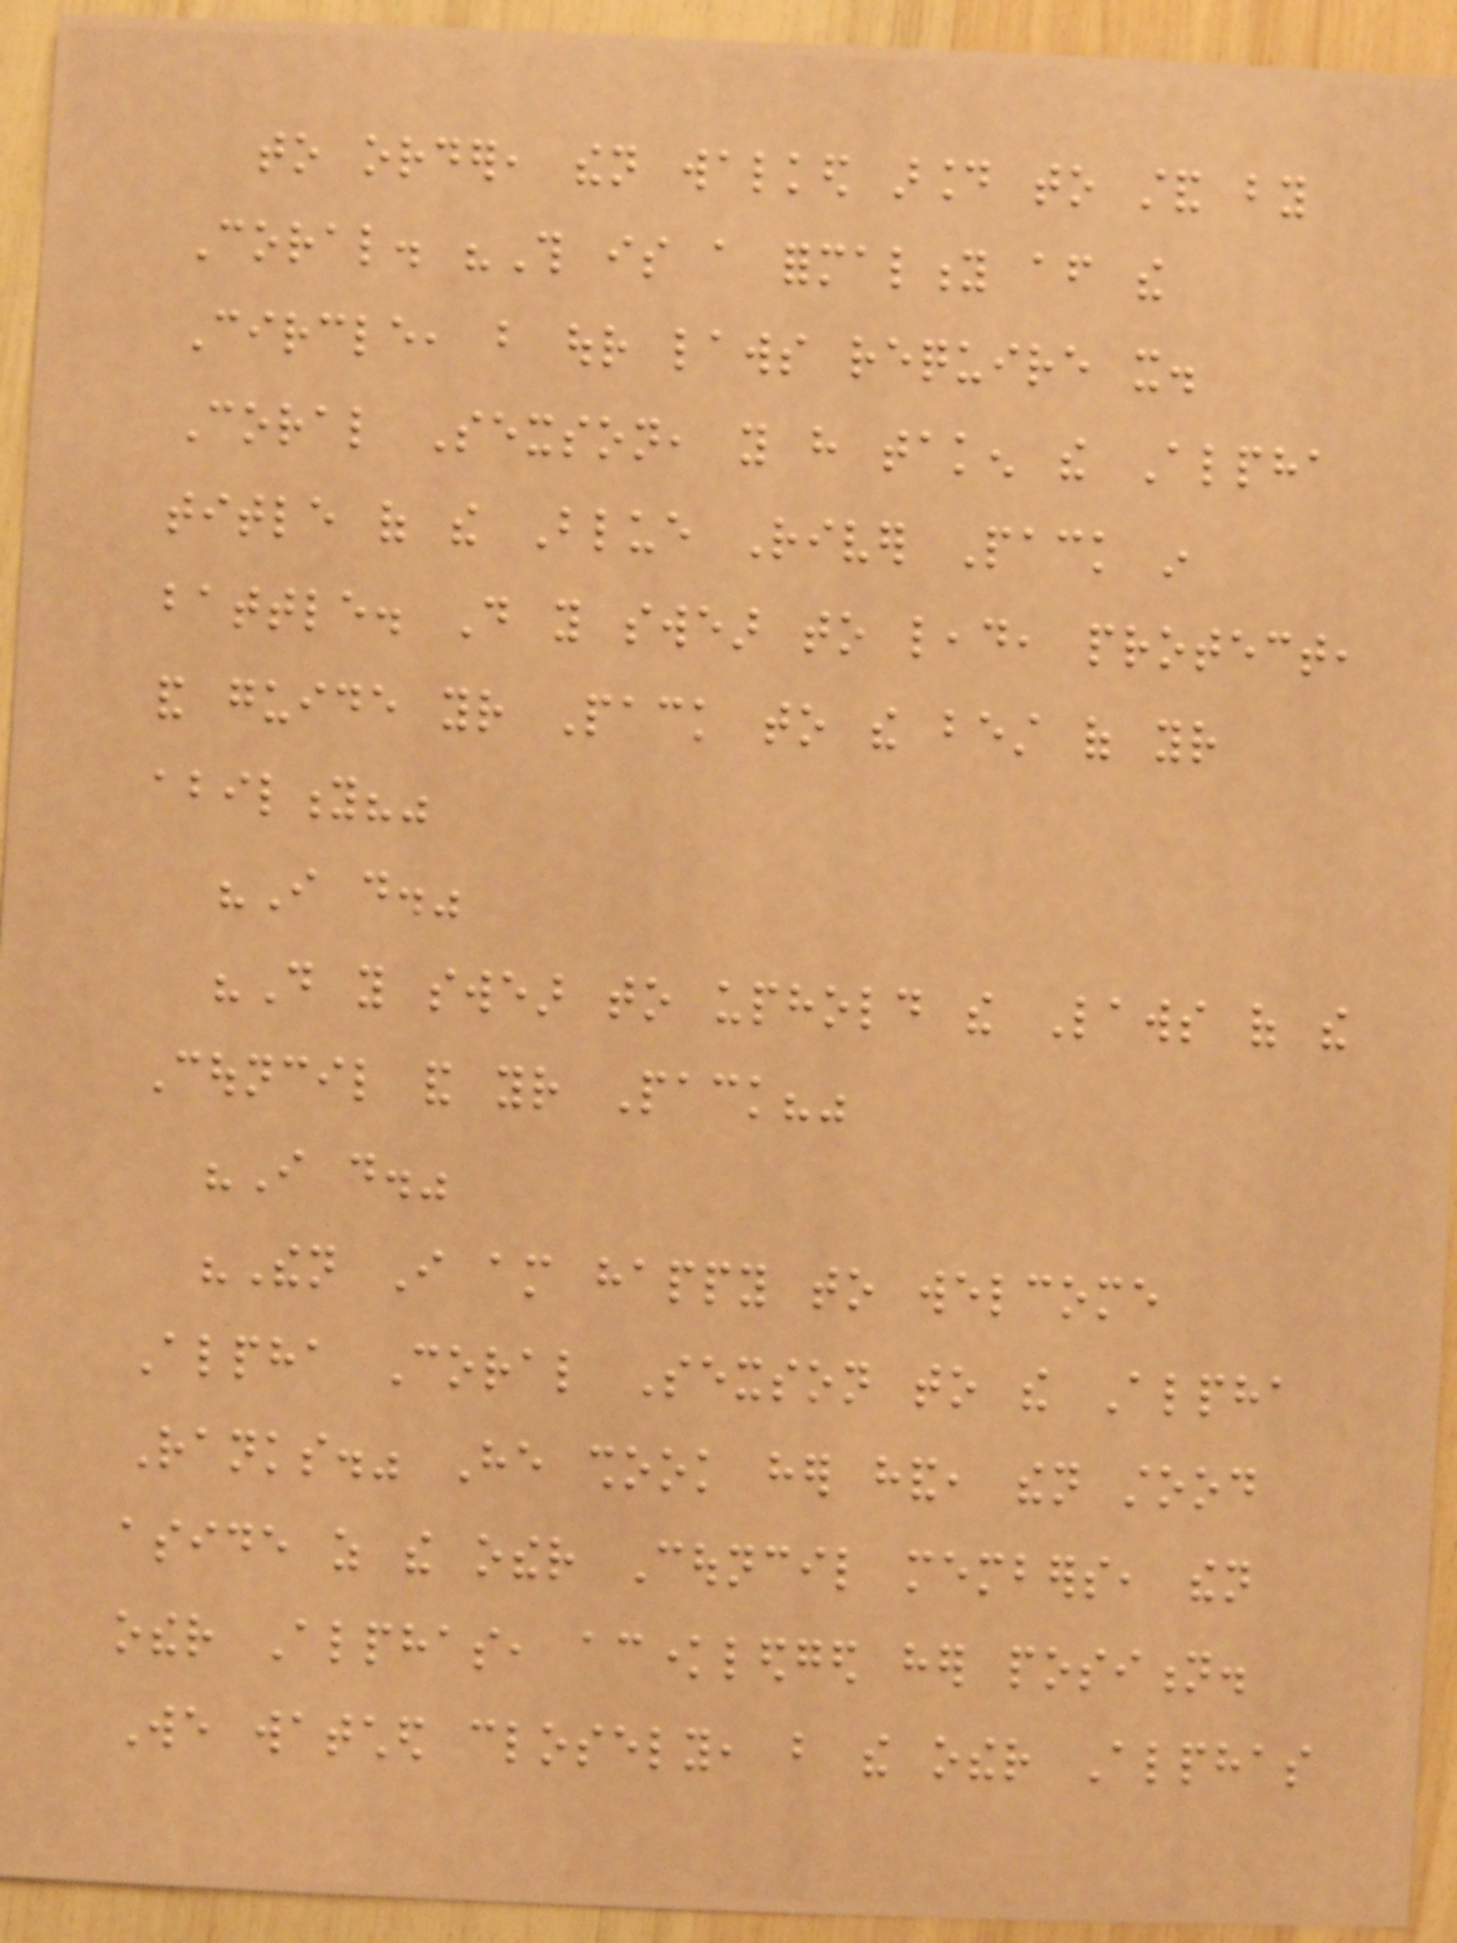to order, then walked around to stand by
Coral. "This is a formality after the
Circle, but our laws require it.
Coral Sexson, you have taken the Alpha
title of the Blue River Pack in
battle. Do you swear to lead, protect,
and guide your Pack to the best of your
ability?"
"I do."
"Do you swear to uphold the Laws of the
Council and your Pack?"
"I do."
"Then I am happy to welcome
Alpha Coral Sexson to the Alpha
Ranks." He shook her hand, then stood
aside as the other Council members, then
other Alphas, acknowledged her position.
We watched closely, but the other Alphas
